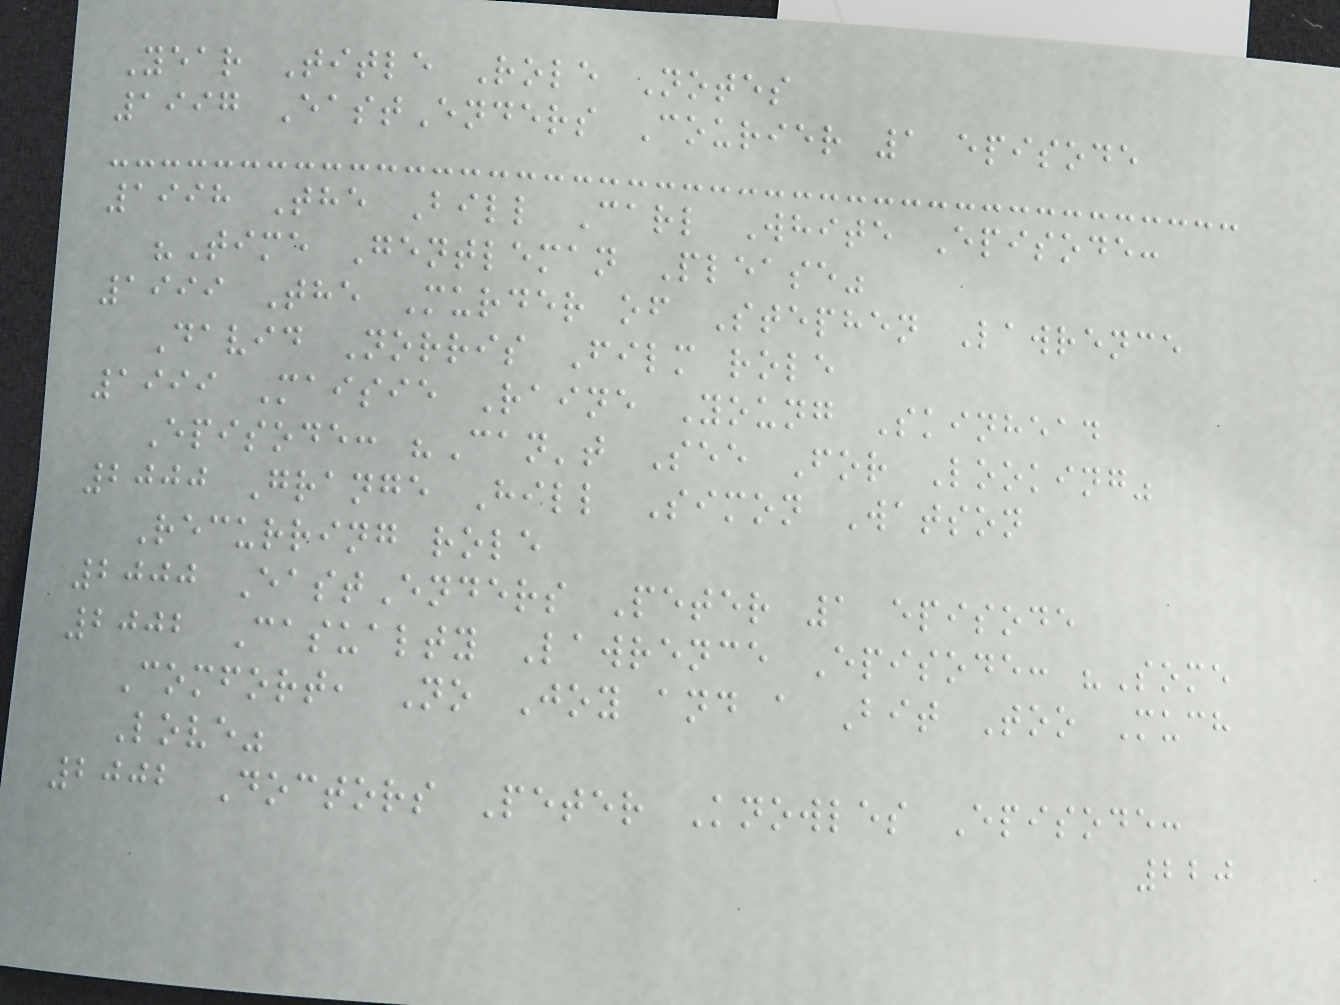Year Title Role Notes
1997 EastEnders Courier 1 episode
1998 The Bill Carl White Episode:
"Time Gentleman Please"
1999 The Murder of Stephen Lawrence
David Norris Film role
1999 Maisie Raine Young Skinhead
Episode: "Can't See For Looking"
2000 Grange Hill Simon Watson
Recurring role
2000 EastEnders Peter 1 episode
2002 Casualty Lawrence Episode: "Some
Comfort, No Joy and a Bit Too Much
Love"
2002 Doctors Peter Knowles Episode:
220
